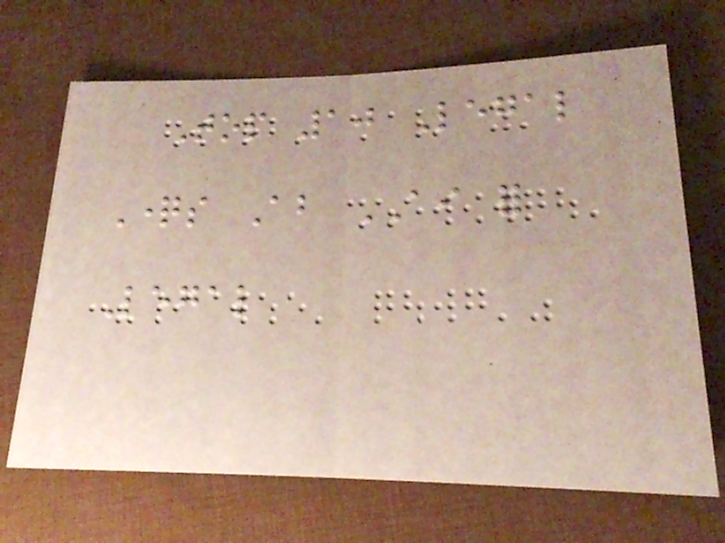Top 10 Legal
Questions About AI for
Legal
